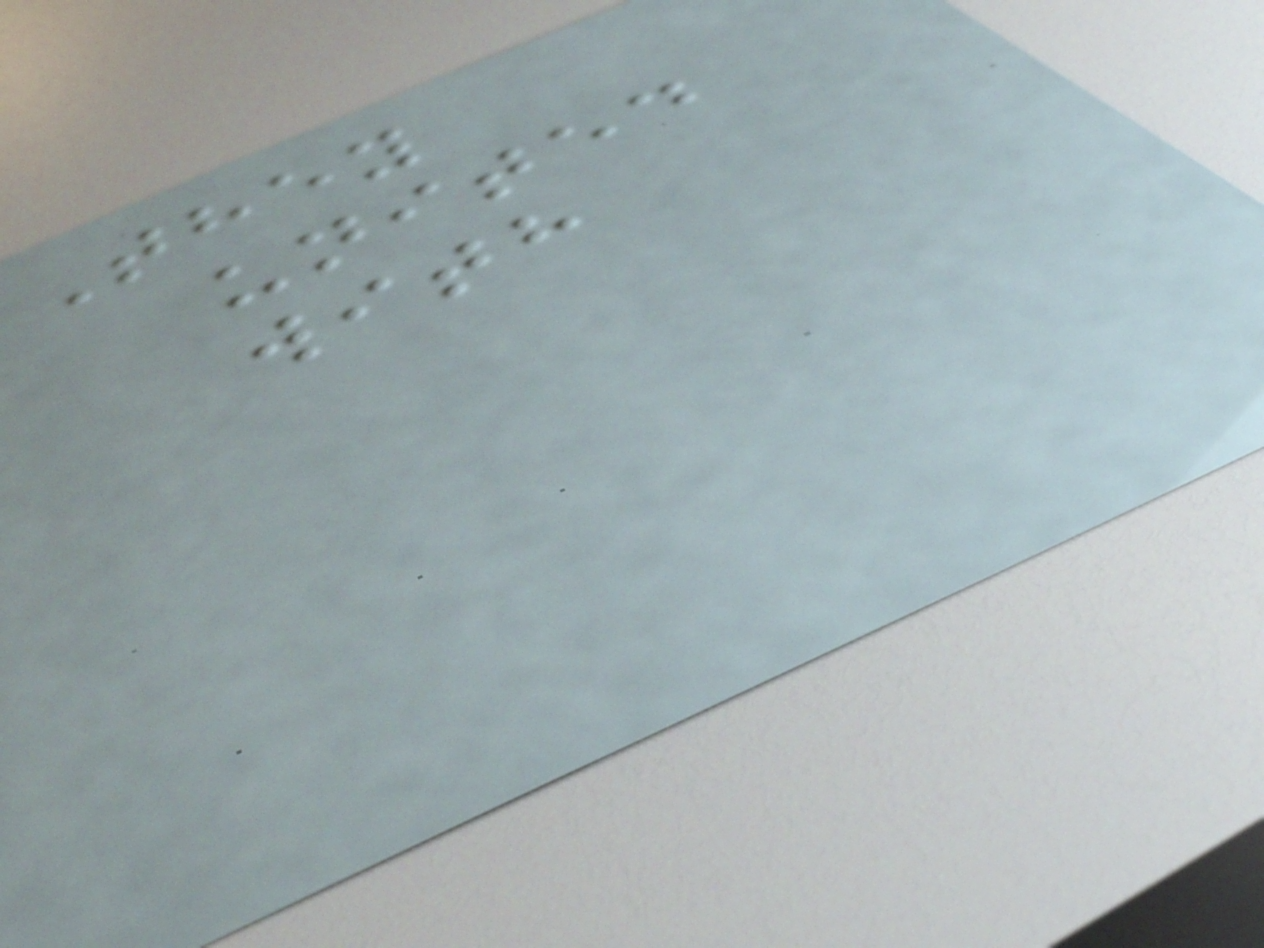They
united
with
